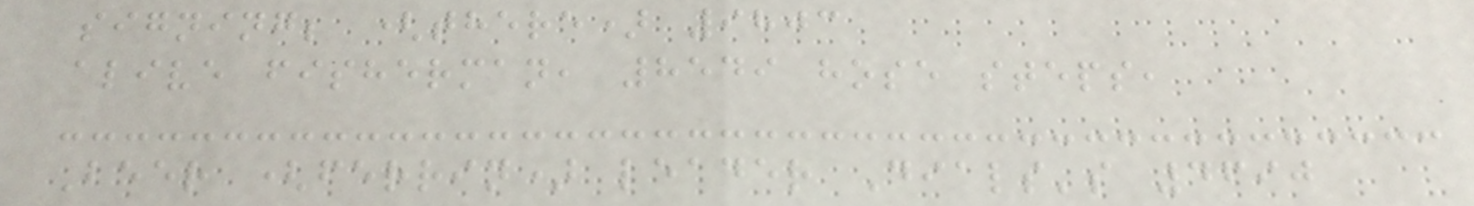signing; (there) 9803
alive fisherman, 8549 hose steps,
Beer (ferrin) leader Dials's 4690
